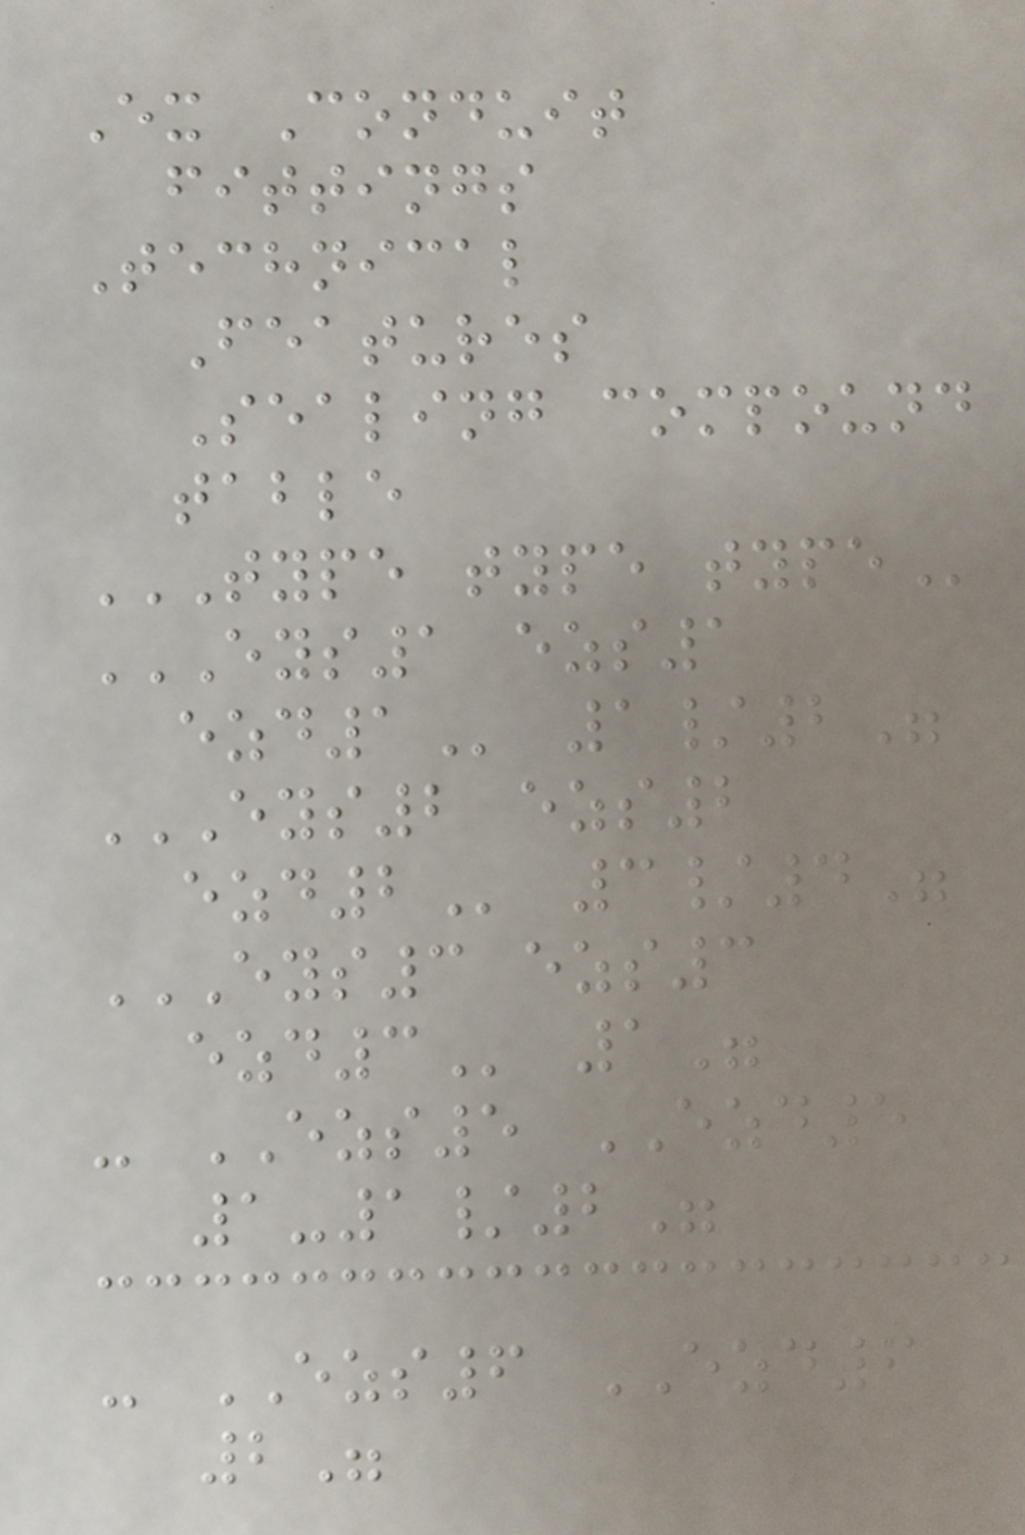Ex Conduit
fittings
Technical
Features
Sealing compound
table
TYPE TYPE TYPE
EYS1 EZS1
EZD1 1/2"
EYS2 EZS2
EZD2 3/4"
EYS3 EZS3
EZD3 1"
- EZS5 EZD5
1-1/2"
- EZS6 EZD6
2"
